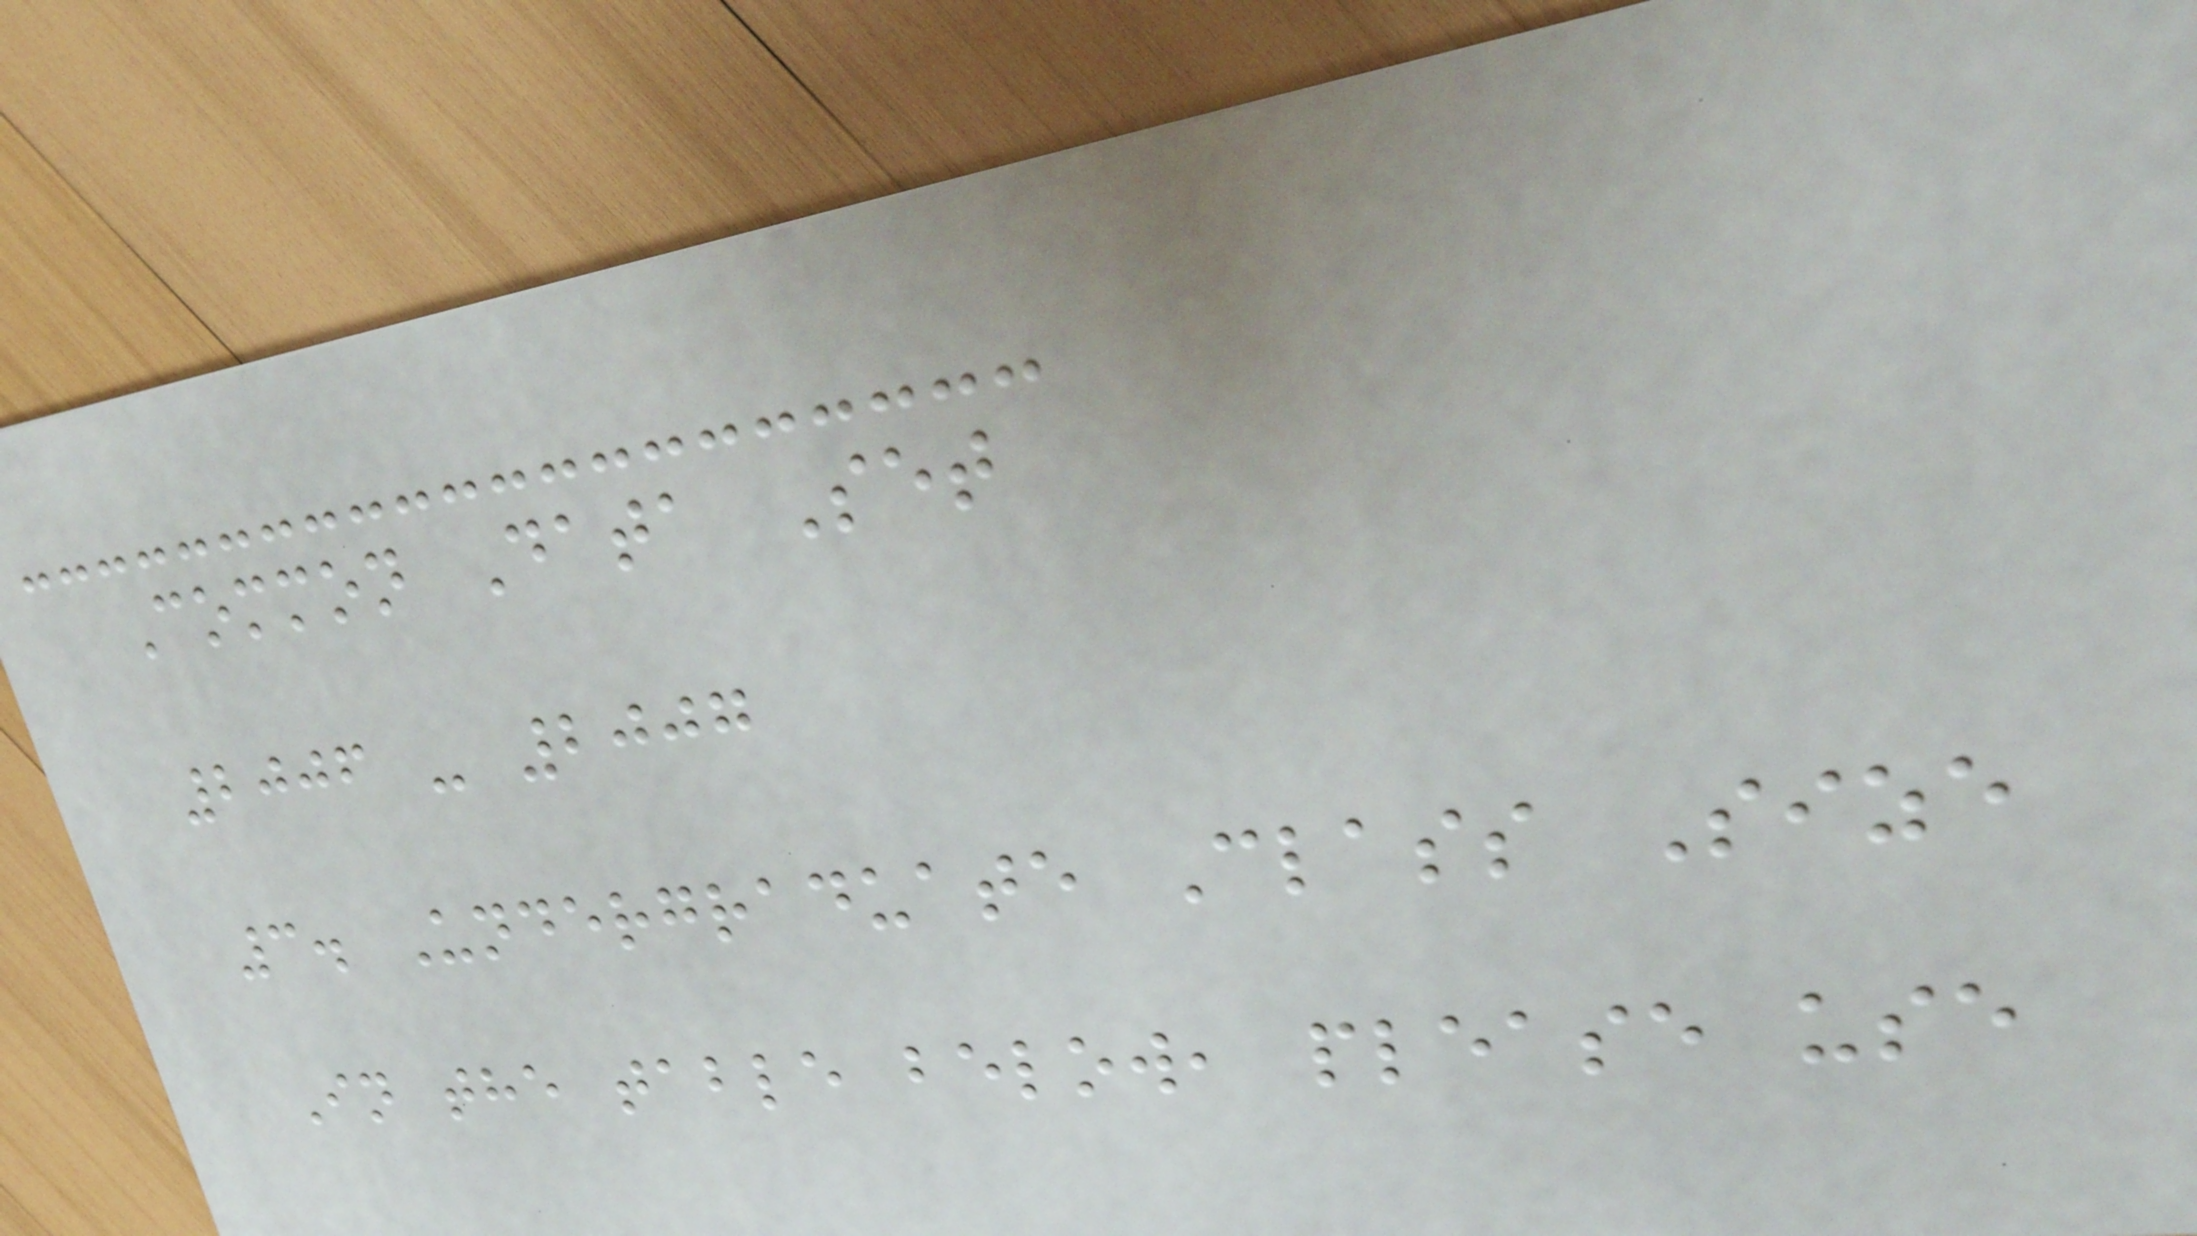Common Data Set
2006 - 2007
3. Undergraduate Class Size
In the table below, please use
